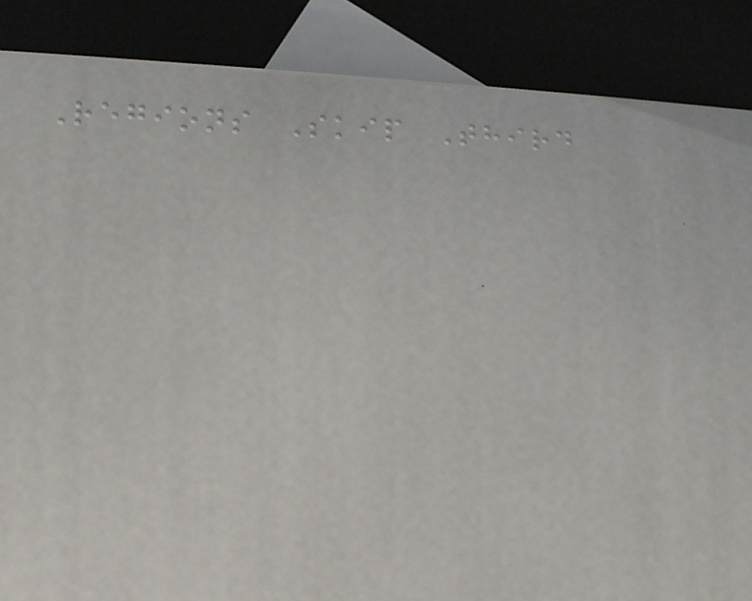Regions Skip Third
